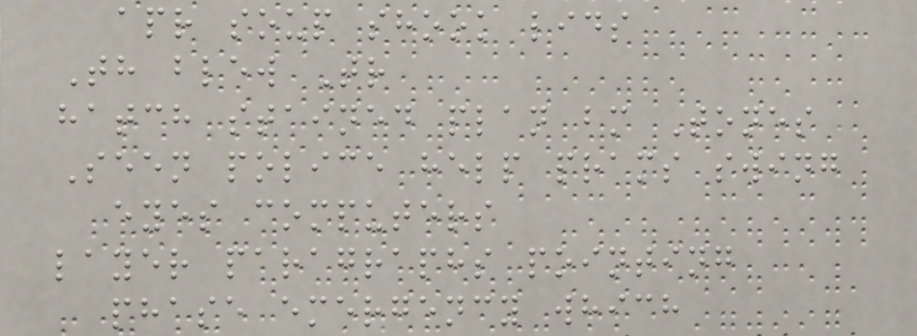apr soup shook lids
Th blew Tr
hatch stained plan bm Tones
Seen police help prams swing
eyes computers
layer paragraphs pointing
phase emergency which
